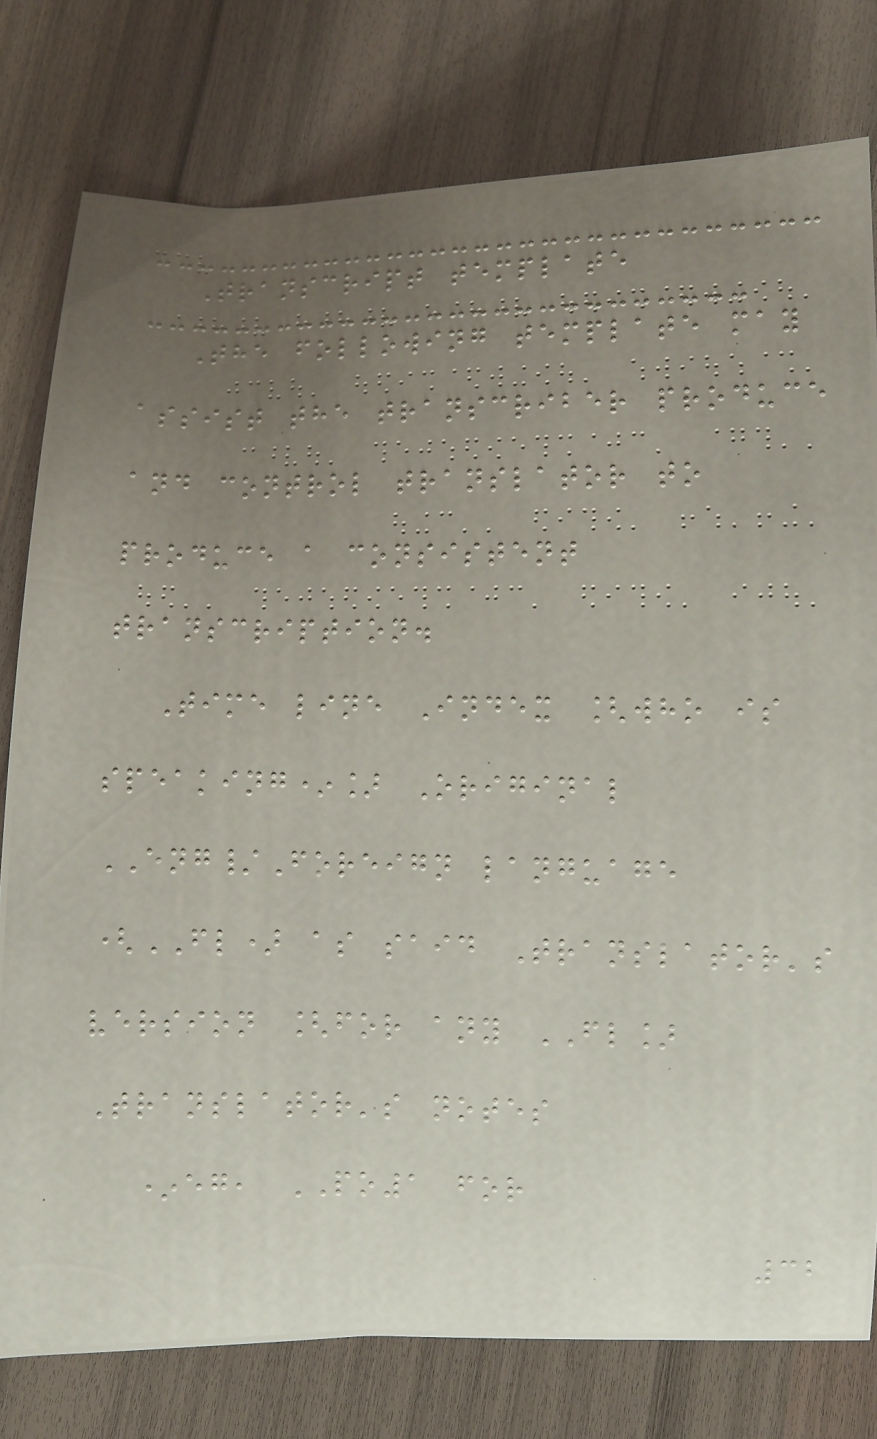Transcript template
The following template may
assist the transcriber produce
and control translator to
produce a consistent
transcription.
Time line Index [who is
speaking*] Original
ENG/Foreign language
(FL) as said Translator's
version [for any FL]
Translator's notes
*eg, PO1 for
32
